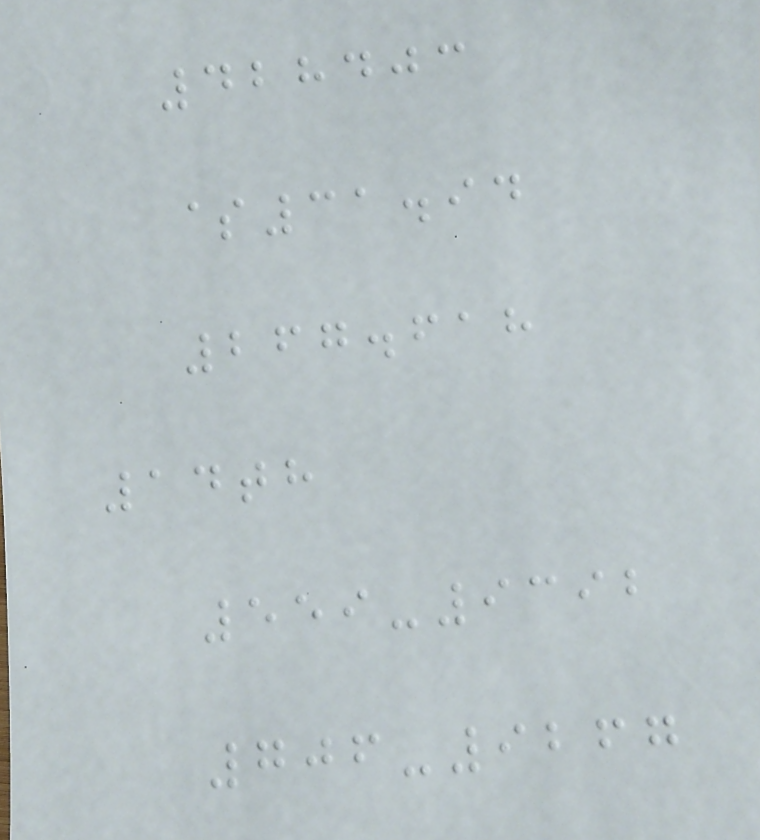428403
$31.94
267.618
14th
559-9392
706-9267
